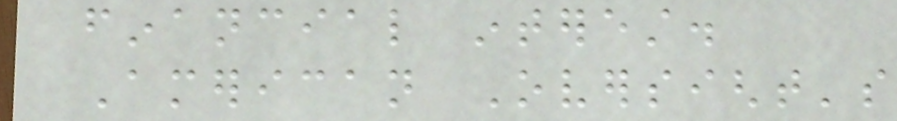financial interest.
American Oversight's
